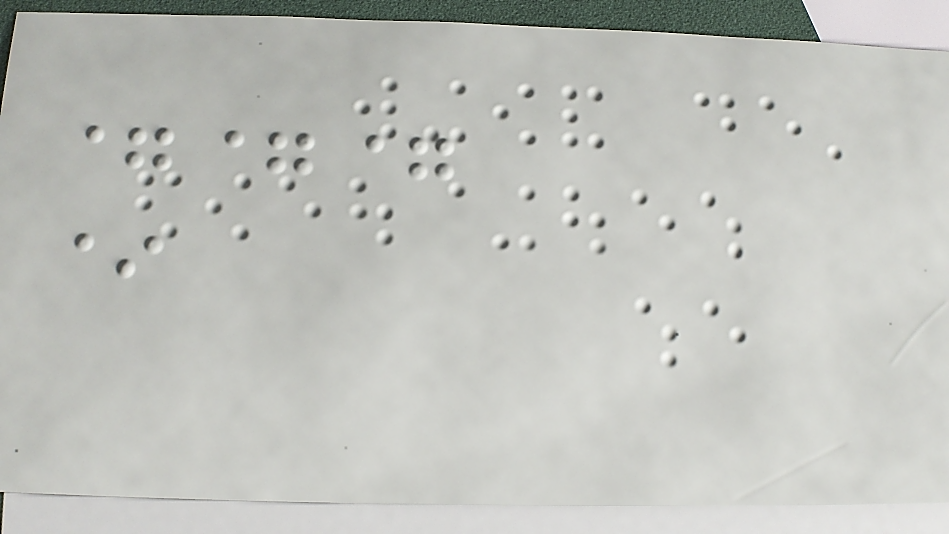===
*
